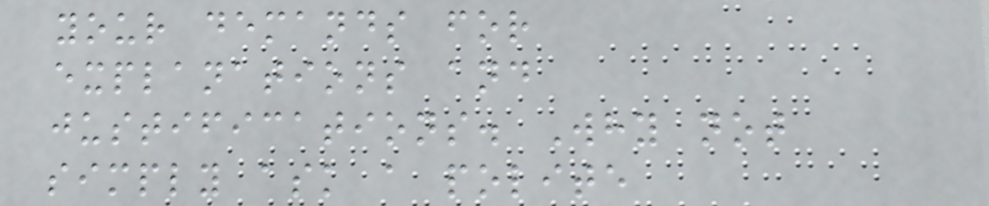your demands for
explanations and
justifications. Why not
simply ask a polite
